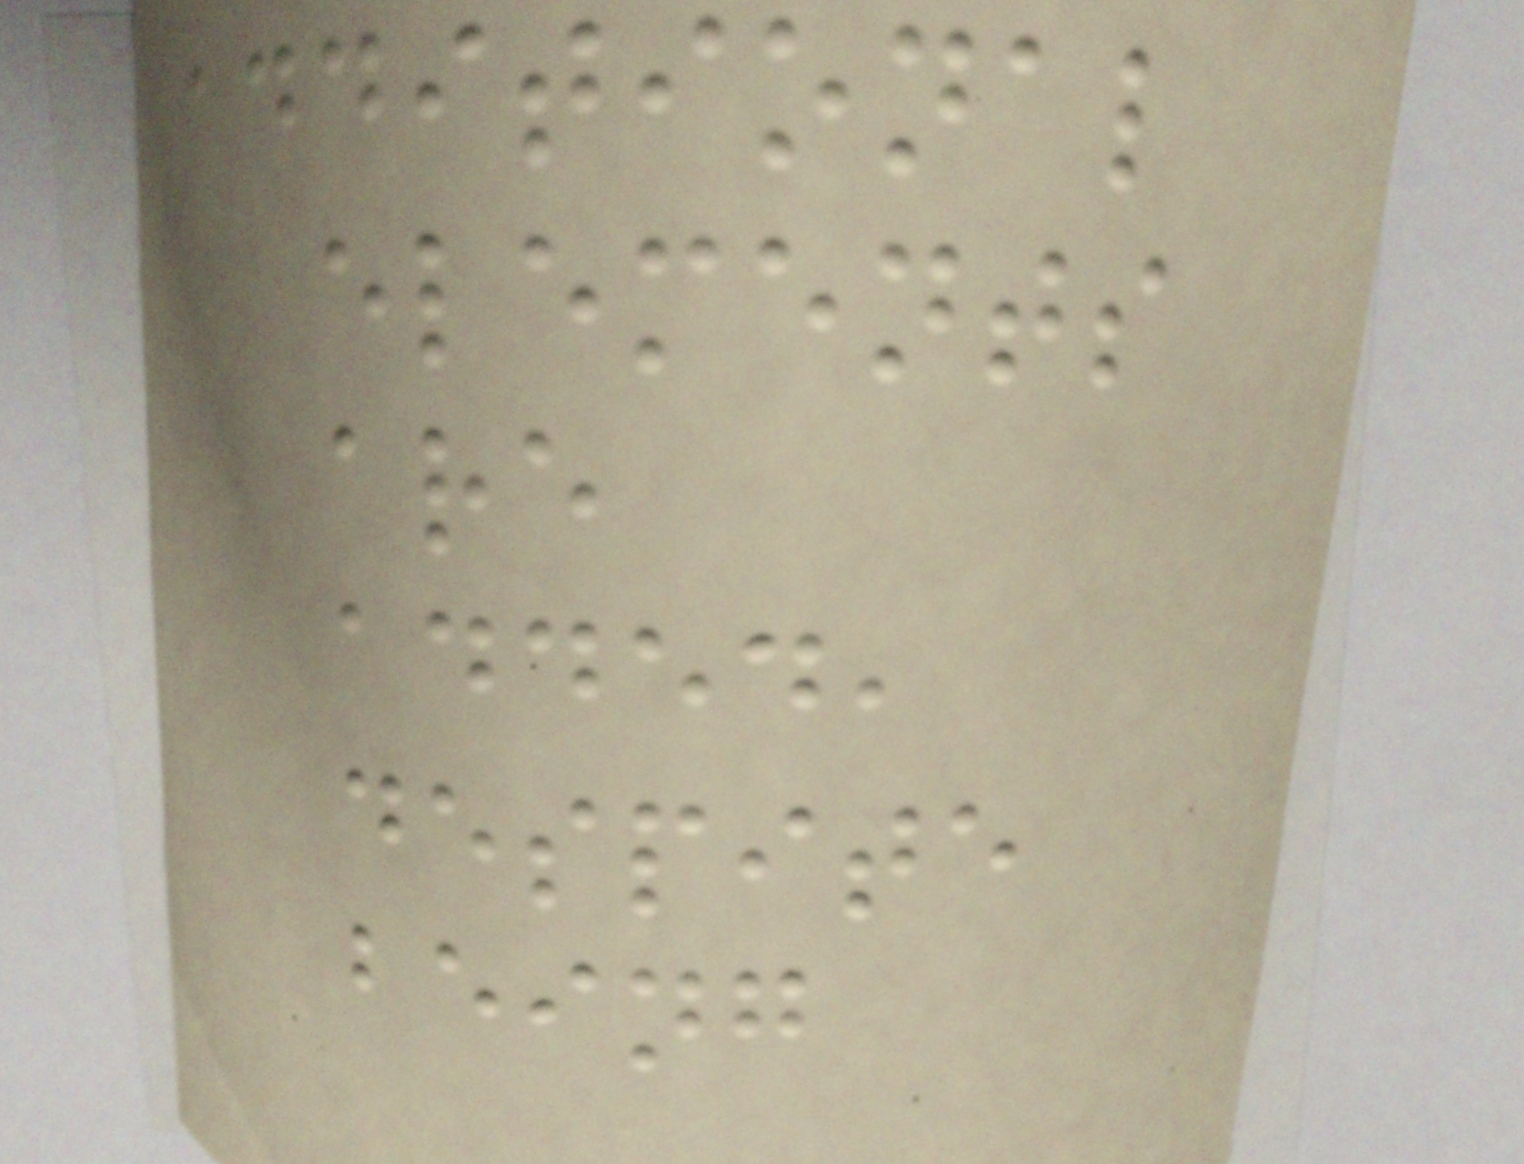additional
elements
are
added,
despite
being
